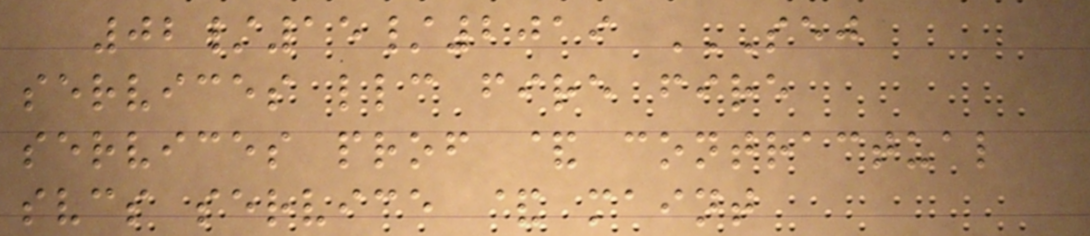02/15/2019 SEJ
SERVICES LLC FIRE FIRE
SERVICES PROF & CONTRACTUAL
SVCS SERVICE & MAINT
